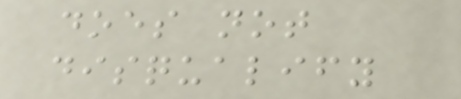does not
disqualify
